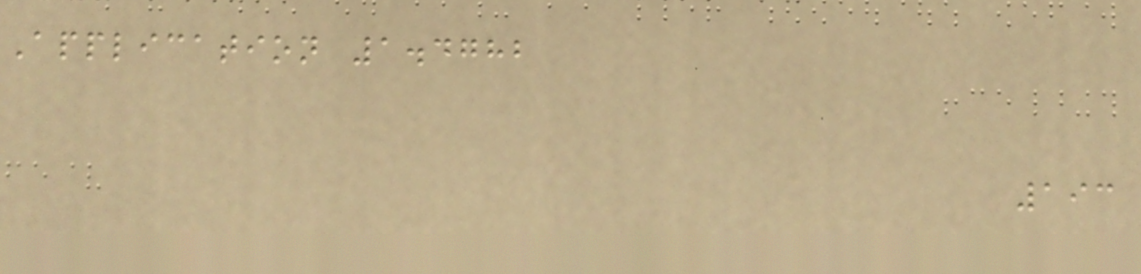Application 1.4782
193
